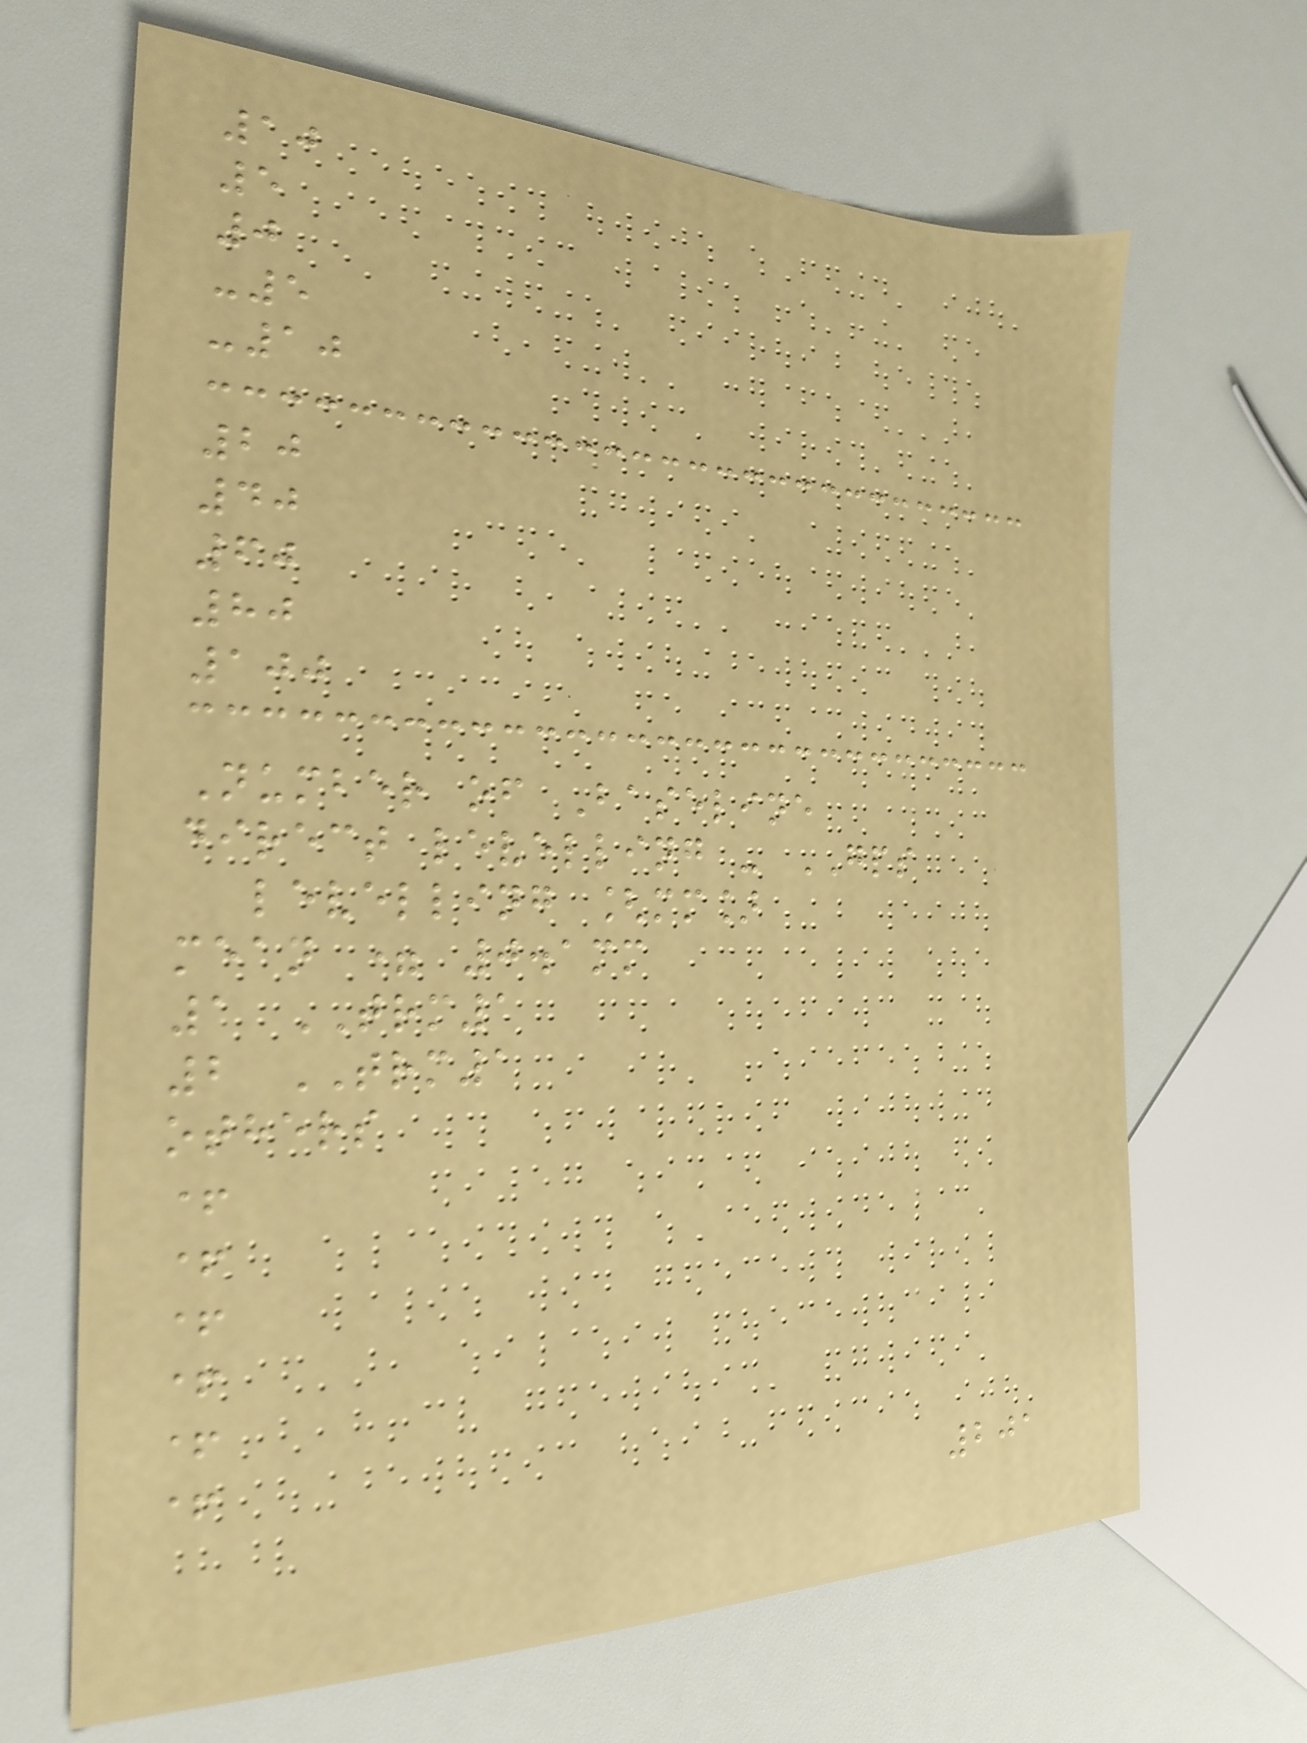10
5
0
-5
-10
20
40
60
80
100
Number of Baseline
direct levelling - GPS
levelling [mm]
mean = 0.1mm
1 TRM1
2 TRM1
others
+
+
+
+
+
+
201
